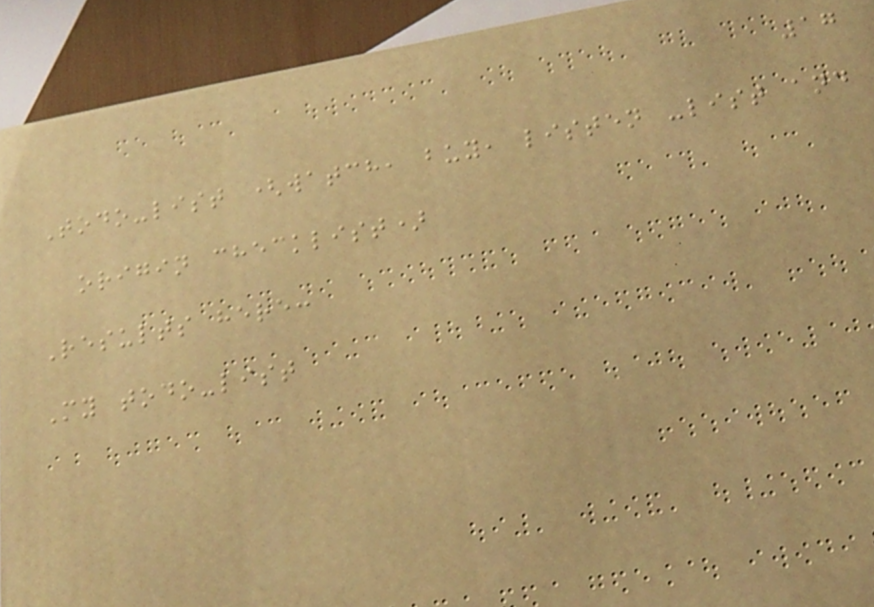17
Todo-list (watch, buy, listen -list and
origin checklist)
Results here:
My todo-list
